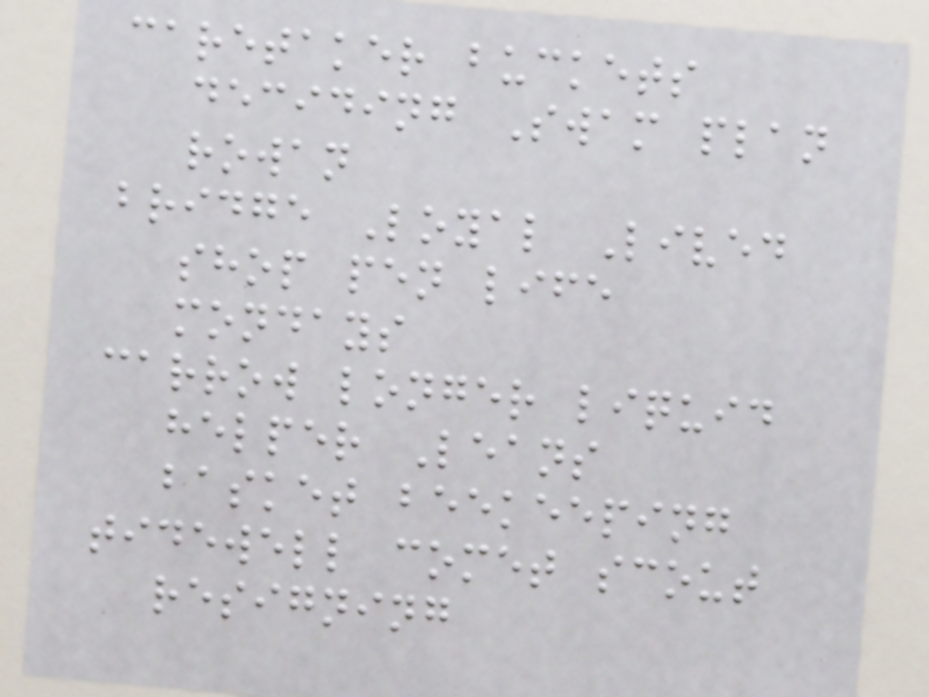caretaker buckets
deciding Swam plan
rowan
bridge Loyal Lived
shop pen life
mondays
carrow longer liquid
helper Leans
basket beekeeping
tidewell comet scout
resigning
